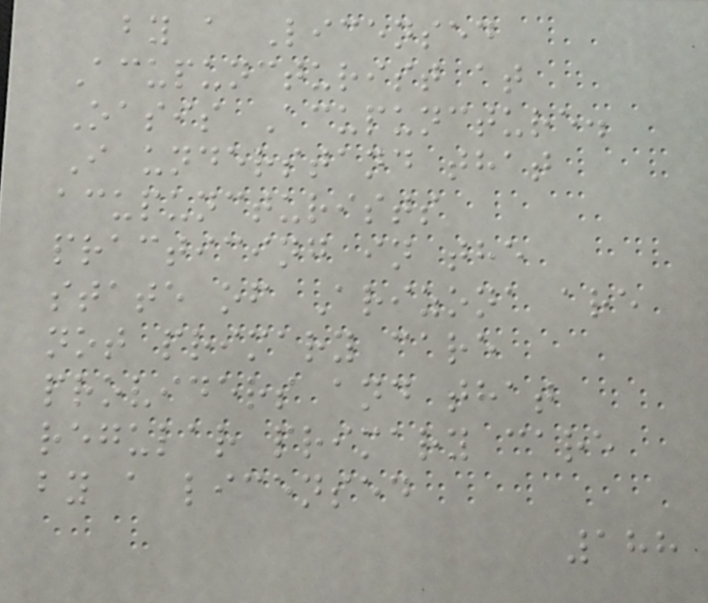by a Licensed
Acupuncturist at
Oasis Acupuncture.
I understand that
acupuncturists
practicing in the
state of Arizona are
not primary care
providers and that
regular primary care
by a licensed
188
